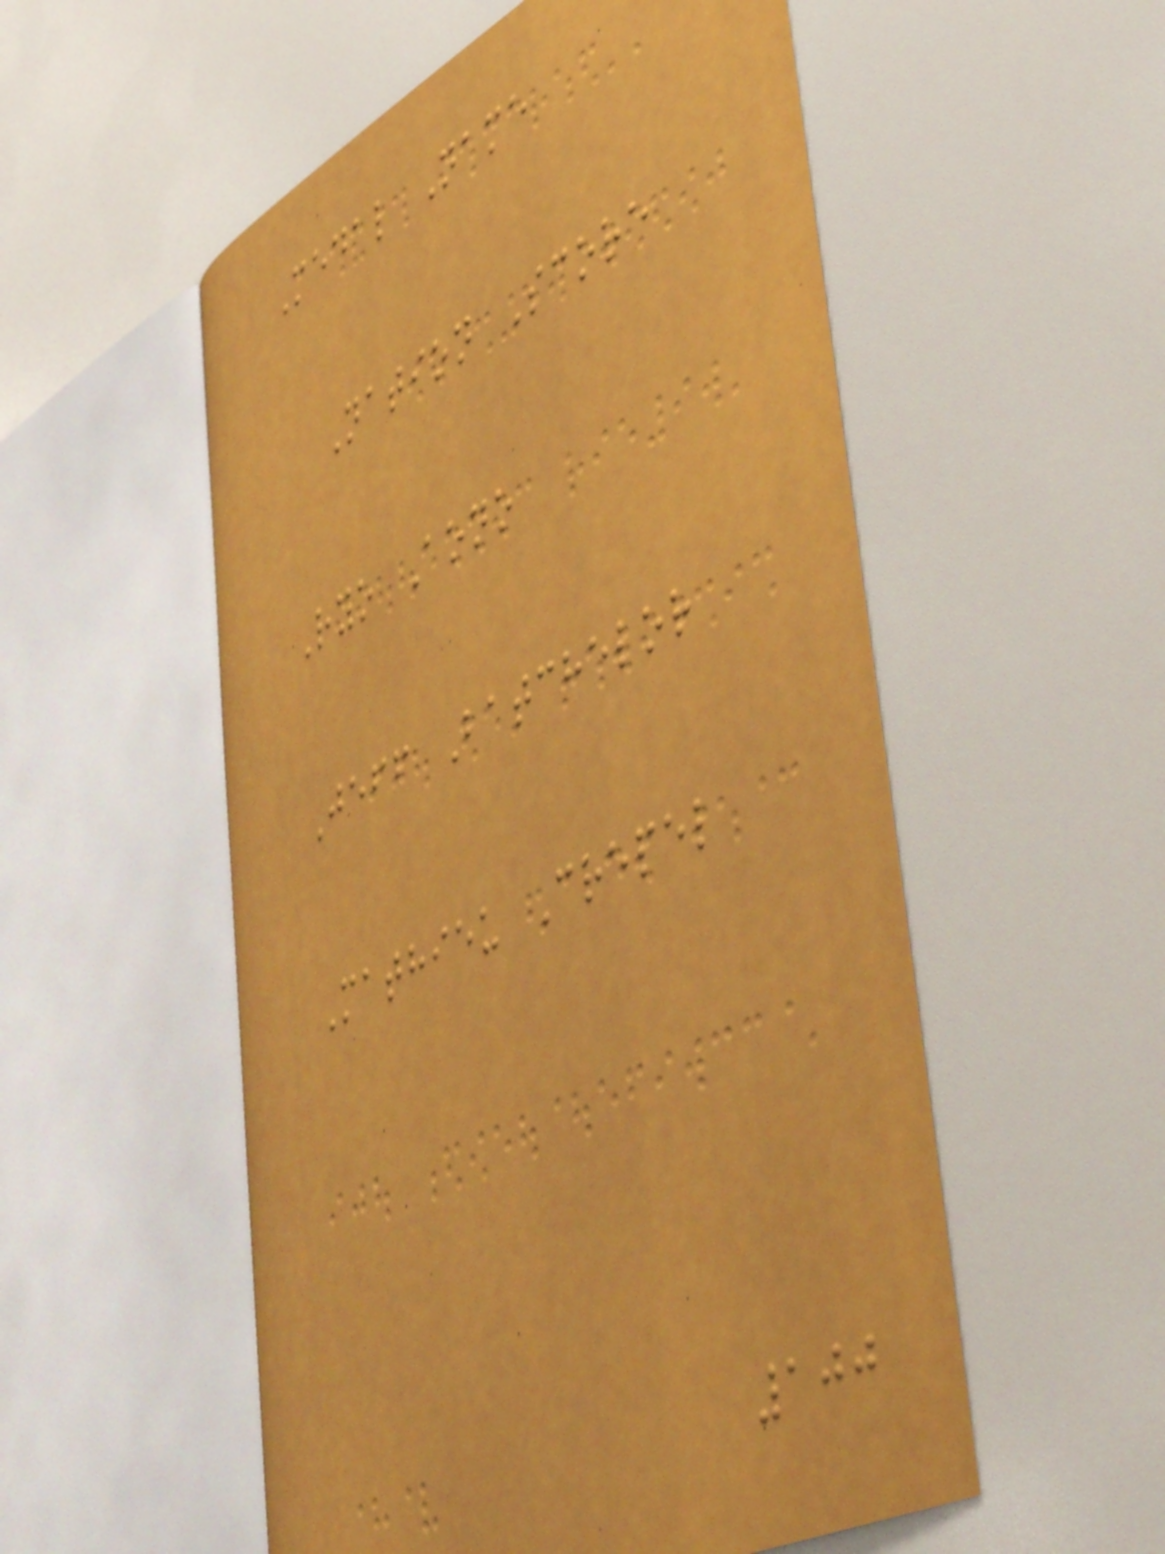Medal Name
Nation Score
Ryo Aono
Jeff Batchelor
Mathieu Crepel
100
